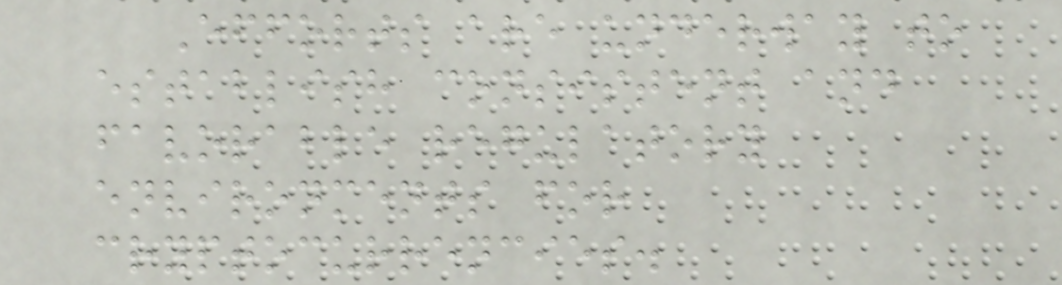Efforts are underway to
establish consistent and
favorable regulatory
environments for
cryptocurrencies.
